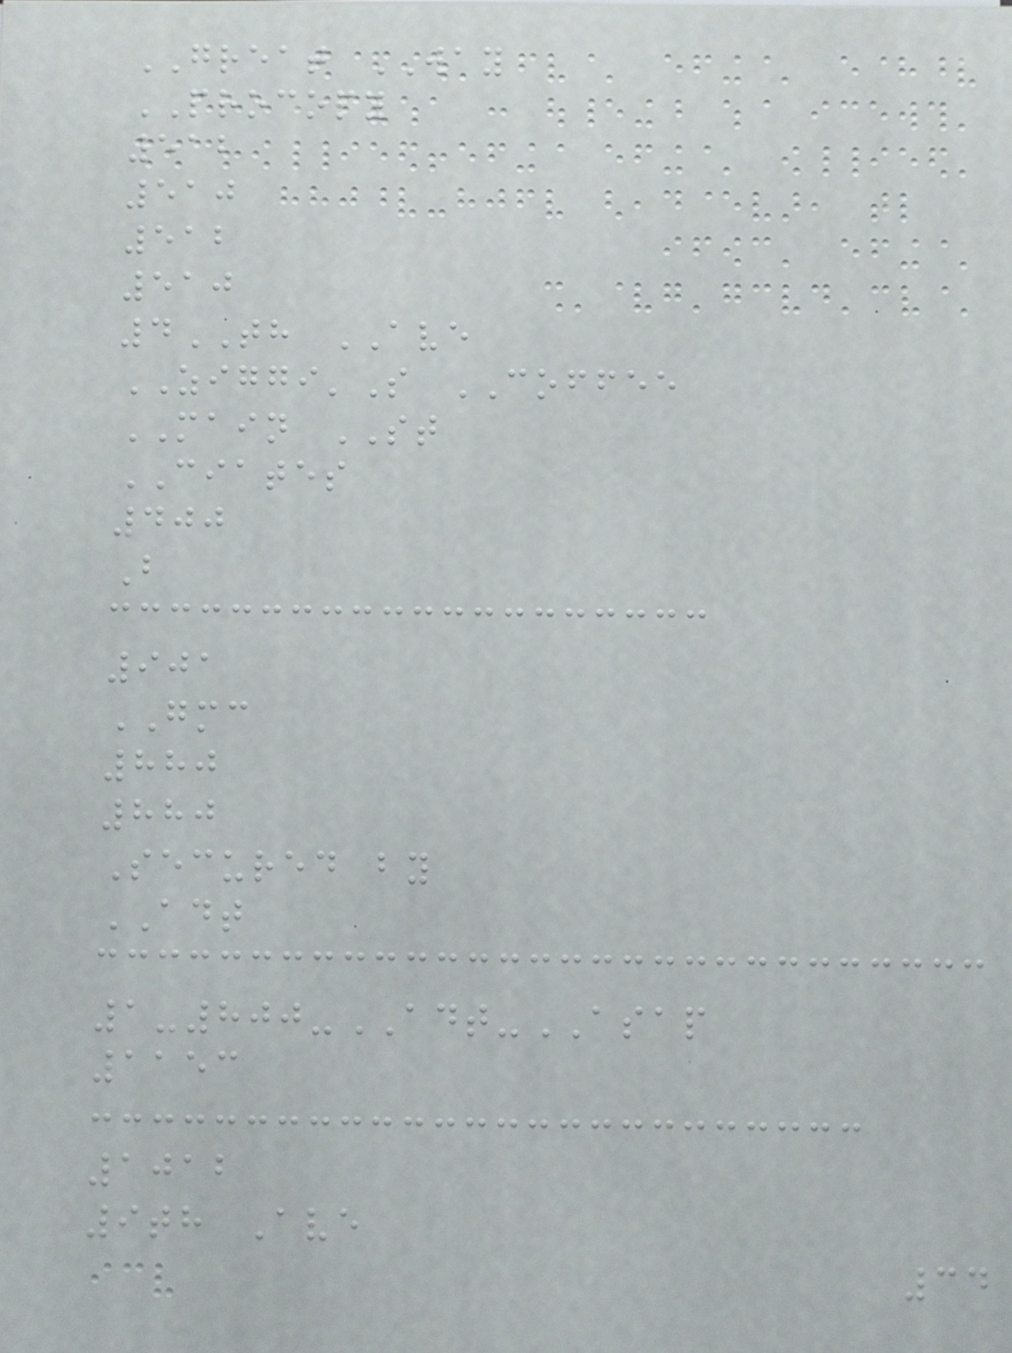GREAT WAY
PROCOPY
512
510
512
510
4TH AVE
ZIGGI'S COFFEE
MAIN ST
CIATES
400
B
901
GMC
880
880
Secured by
ADT
1-800-ADT-ASAP
1153
1012
9th Ave
34
